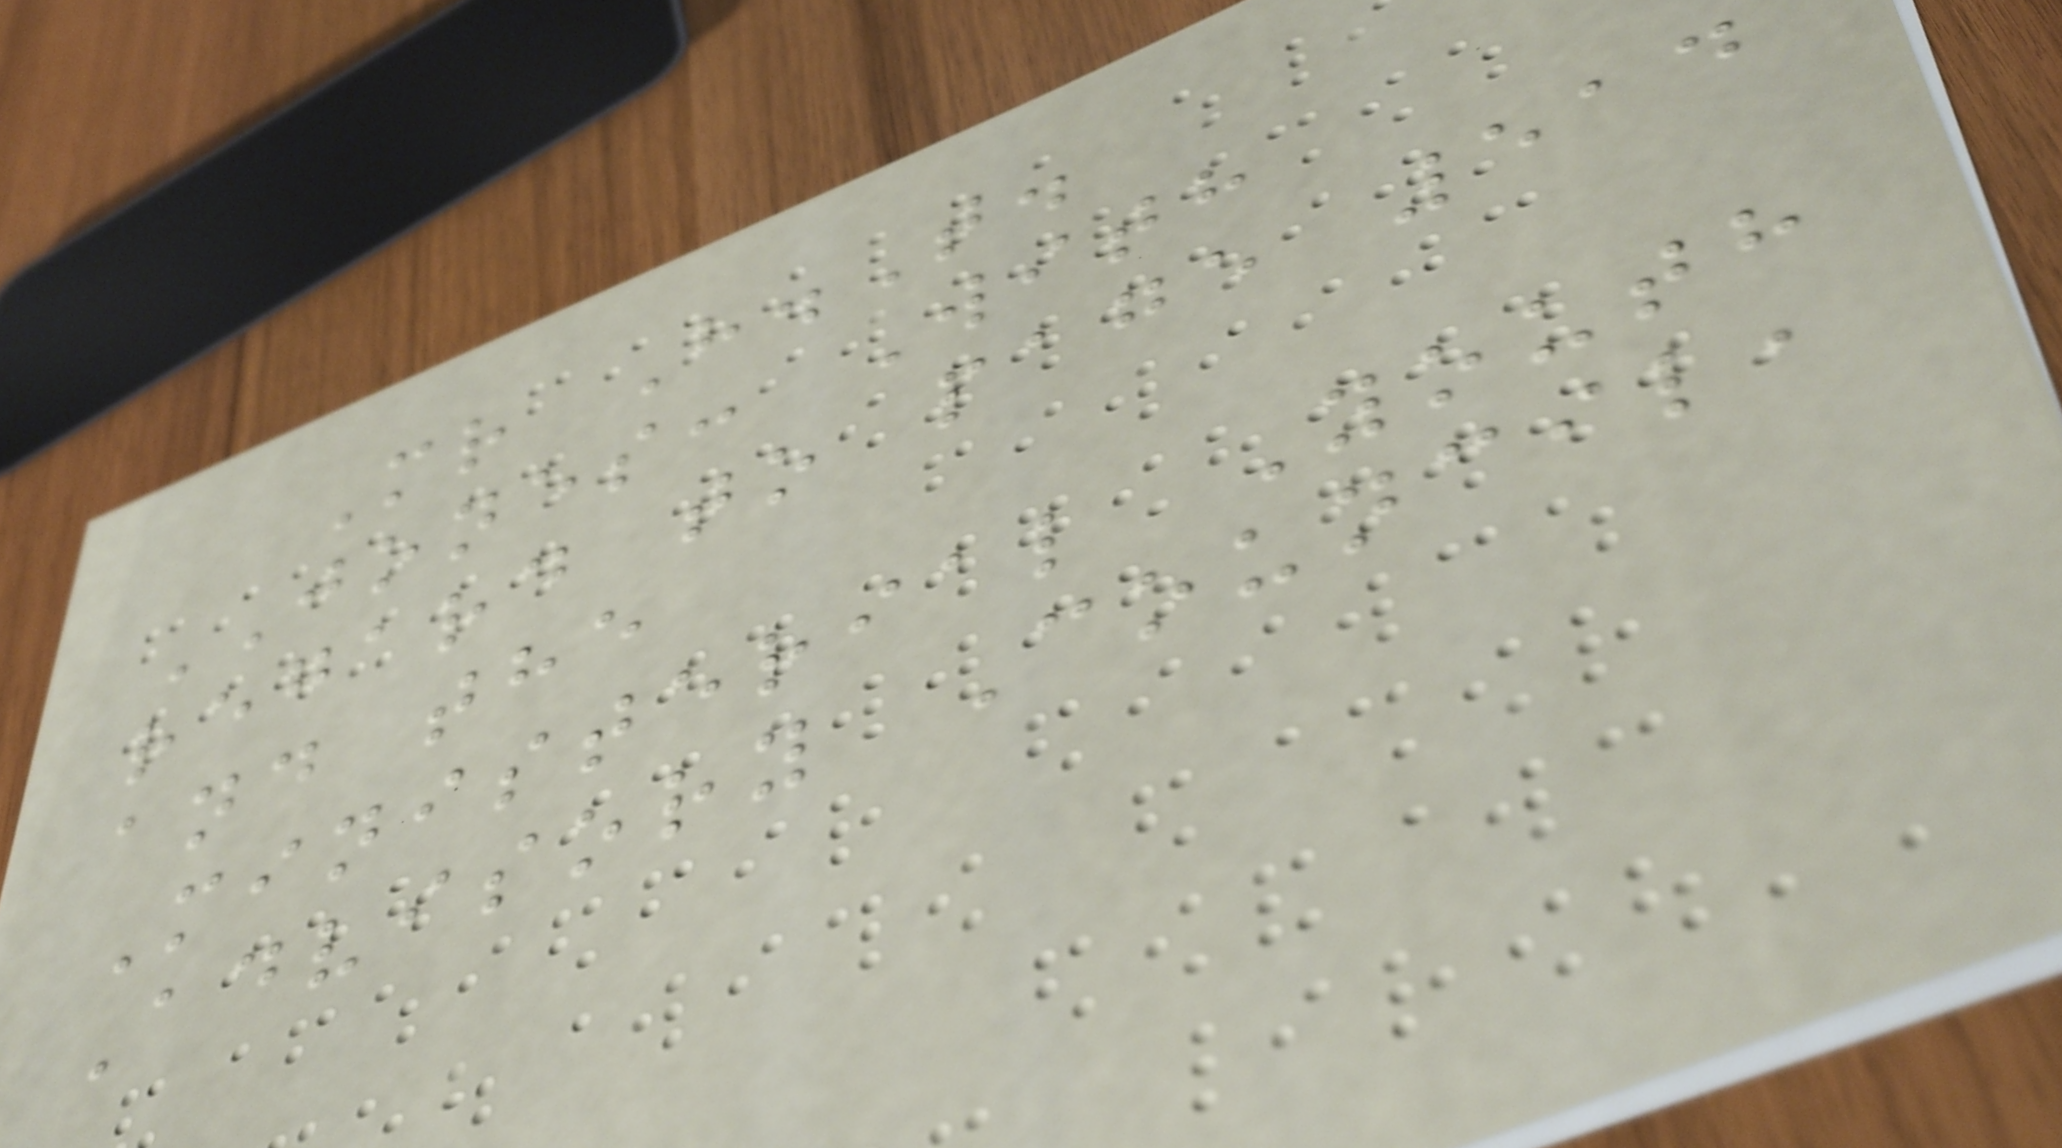Mr H.T.
JONES: With
regard to page 514
and the
Ministerial Youth
Advisory Council,
